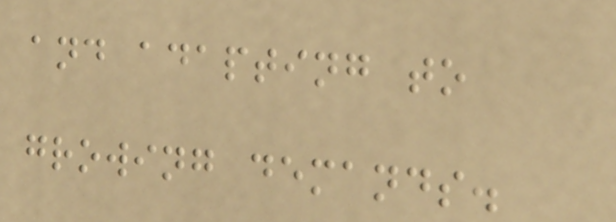and adapting to
growing demands.
